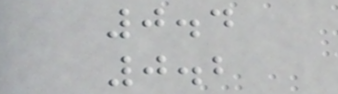0.4
0.2
